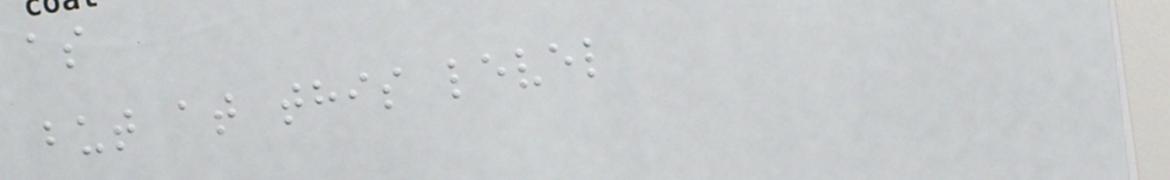as
but at this level
